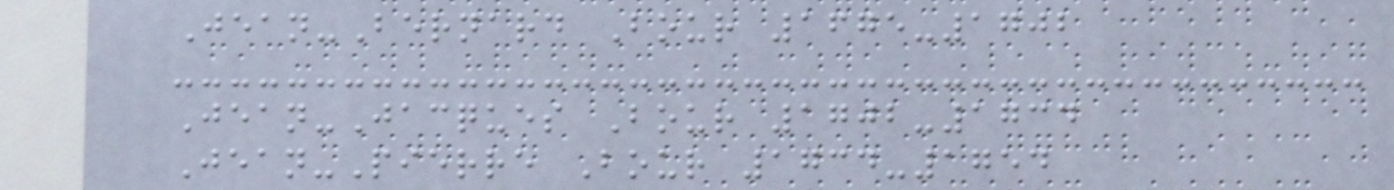Jean-Bernard Bour 1675-1702
Jean-Jacques Bour 1702-1734
Jean-Pierre Bour 1734-1754
